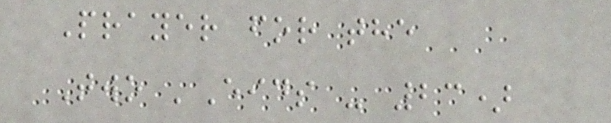Prayer for the
Two 'Eids - 23)
